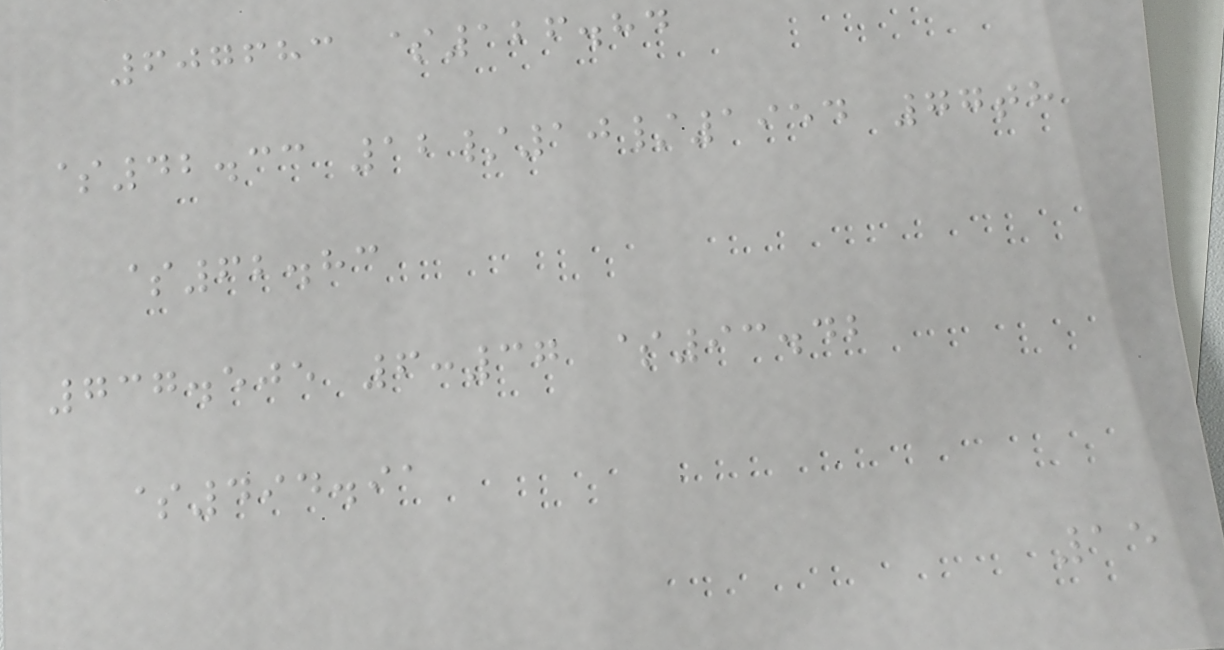607683 $126.84
$42.33 12/10/1954 77th
$62.83
737.505 6:37 $93.42
$494.91
15
